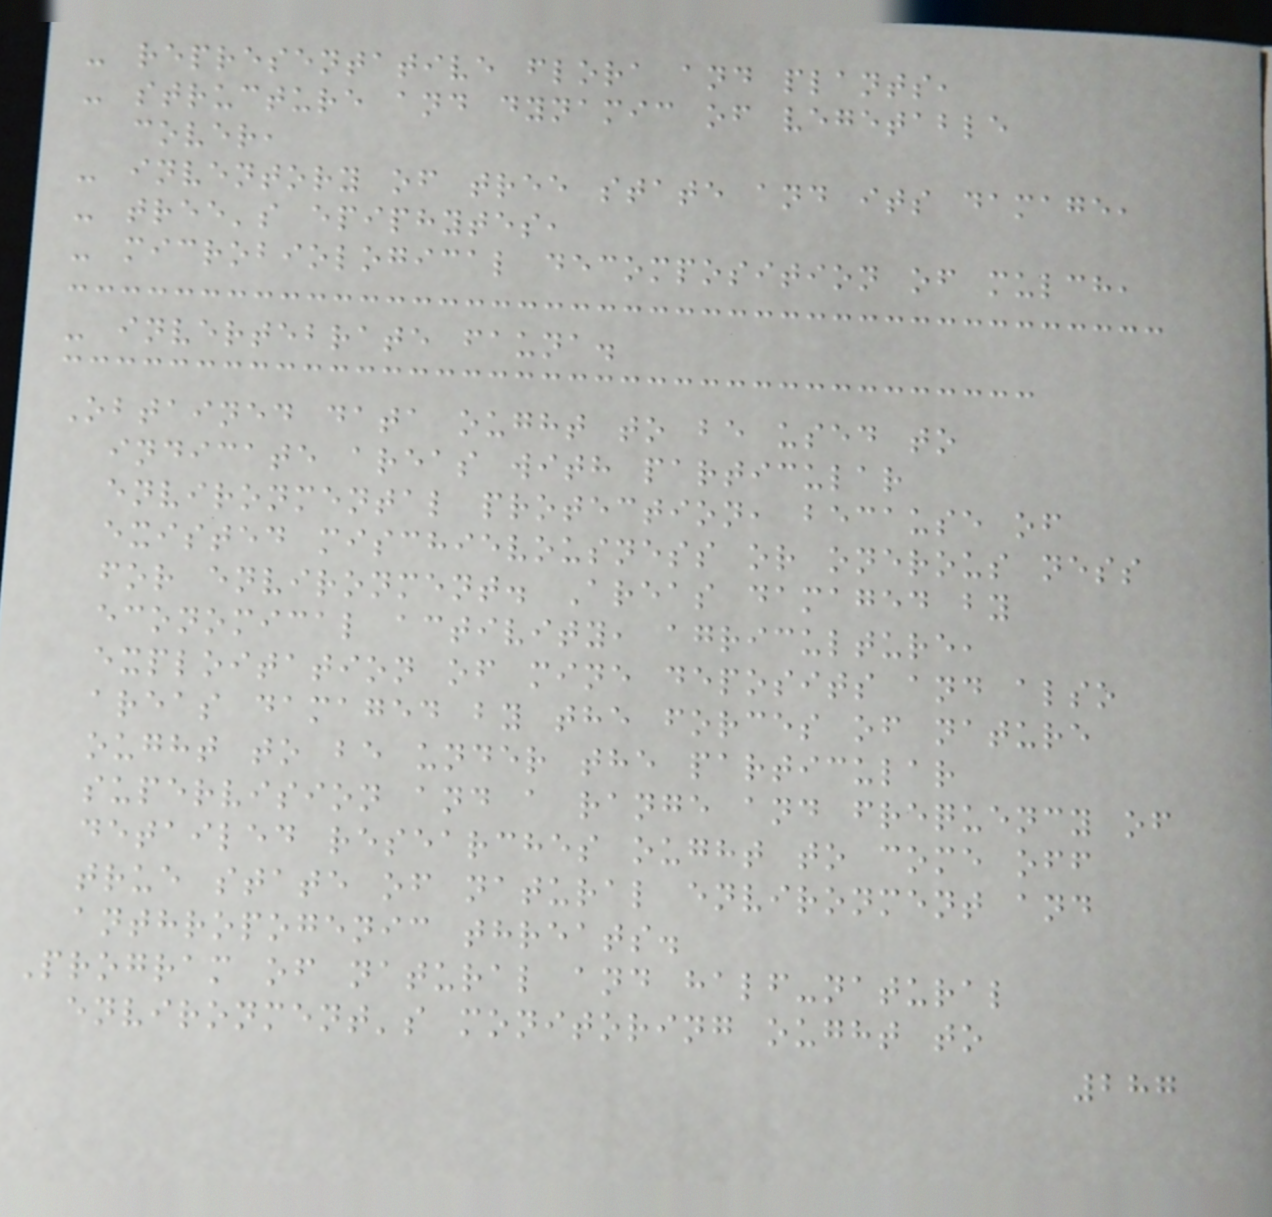- representative flora and plants,
- structure and dynamic of vegetable
cover,
- inventory of tree state and its damage,
- tree's epiphytes,
- microbiological decomposition of mulch,
- invertebrate fauna.
Obtained data ought to be used to
indicate areas with particular
environmental protection, because of
existed mischievousness or onerous ness
for environment. Areas damaged by
economical activity, agriculture,
exploitation of mine deposits and also
areas damaged by the forces of nature
ought to be under the particular
supervision and a range and frequency of
detailed researches ought to come off
true state of natural environment and
anthropogenic threats.
Program of natural and half-natural
environment's monitoring ought to
287
